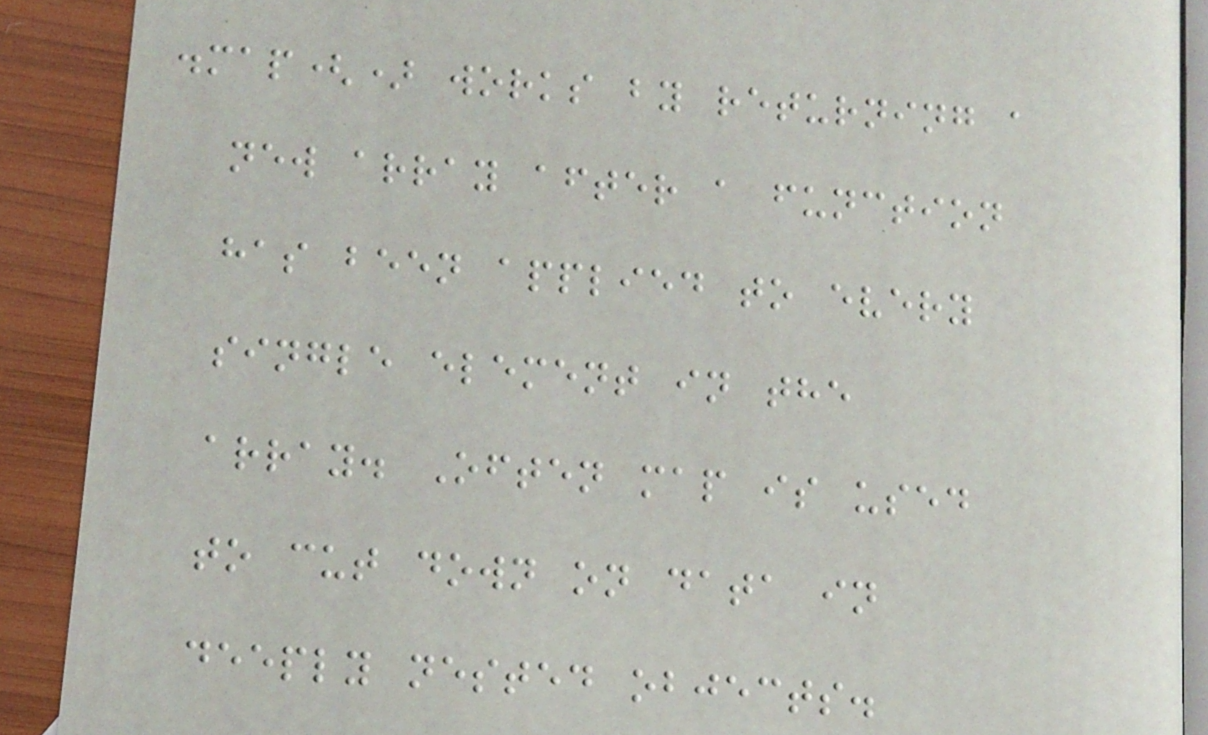.map() works by returning a
new array after a function
has been applied to every
single element in the
array. Often map is used
to cut down on data in
deeply nested objects.
